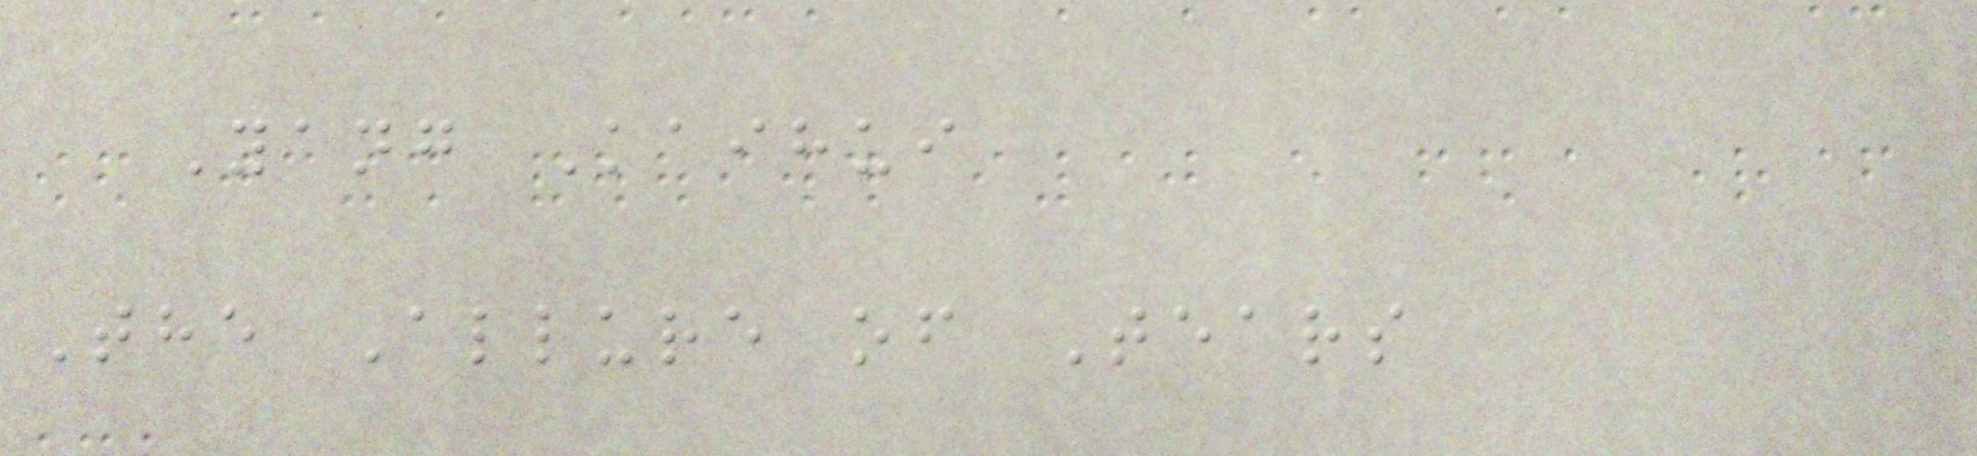Yang Kaihui
The Allure of Tears
